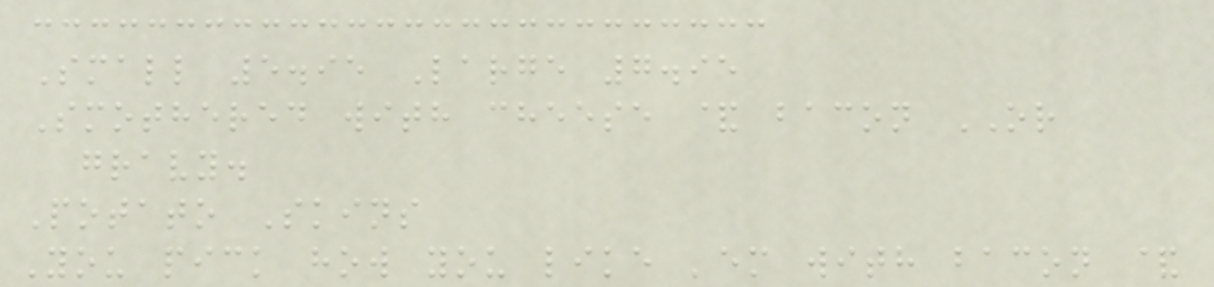Small 5.95 Large 7.95
Smothered with cheese & bacon OR
gravy.
Potato Skins
You pick how you like 'em with bacon &
